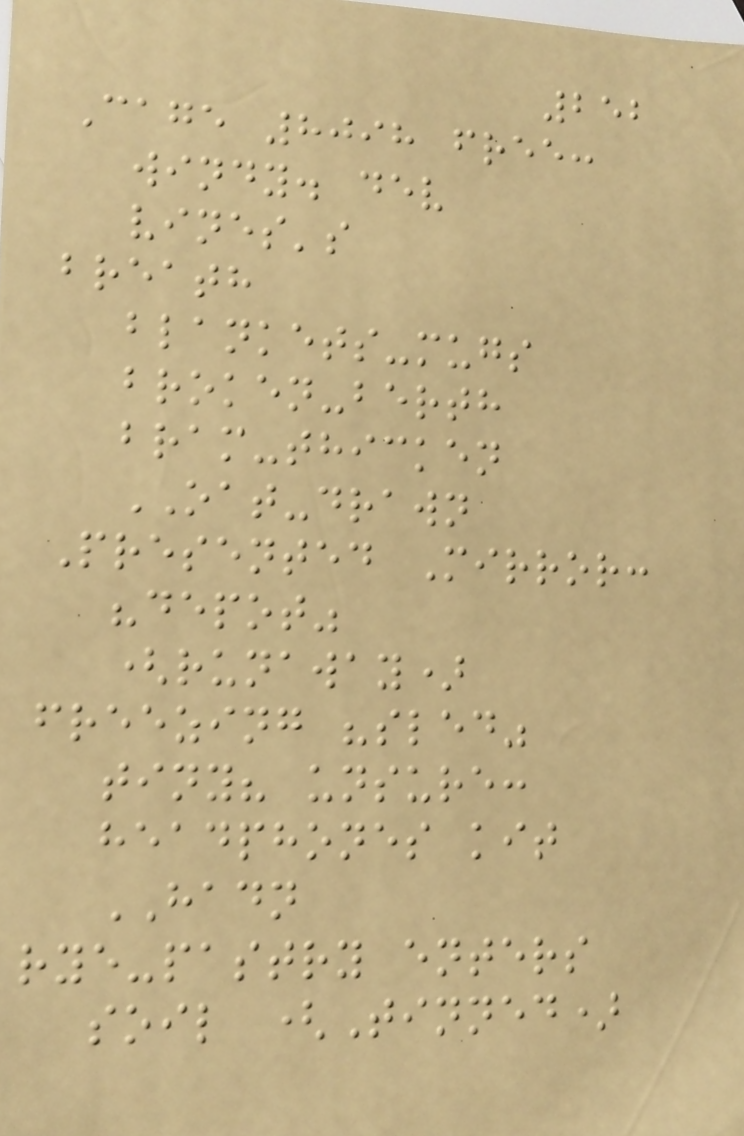252
Cage 8098 free:
windy. dev
vines's
breath
blankets-mugs
broken-berth
bram-thicken
OAT-drawn
Presented Mirror:
"depot"
(runaway)
freezing "sled"
tiny? unsure:
headphones kit
HADN
rye-pastry enters
soil (Tinned)
